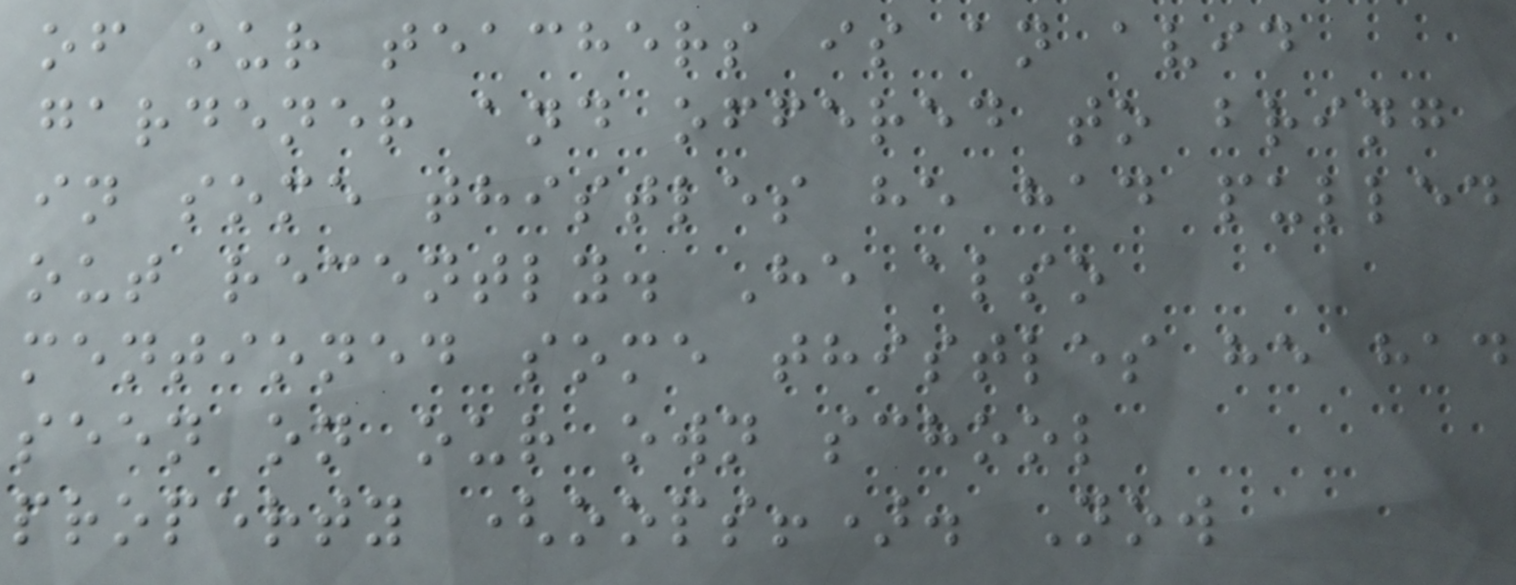of our teachers is an avid
gardener and offered to bring
in some thistles he had pulled
out recently. He also
mentioned some thistles he had
seen on our own school
property (oops!). Now
